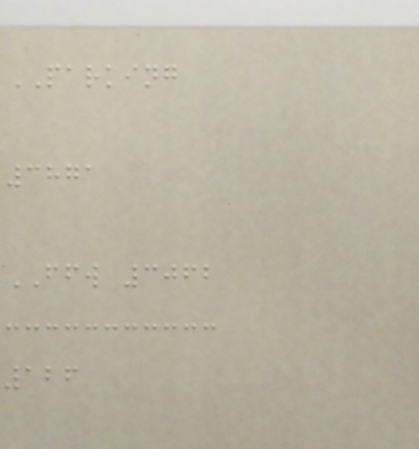PARKING
3871
FFW 3062
126
